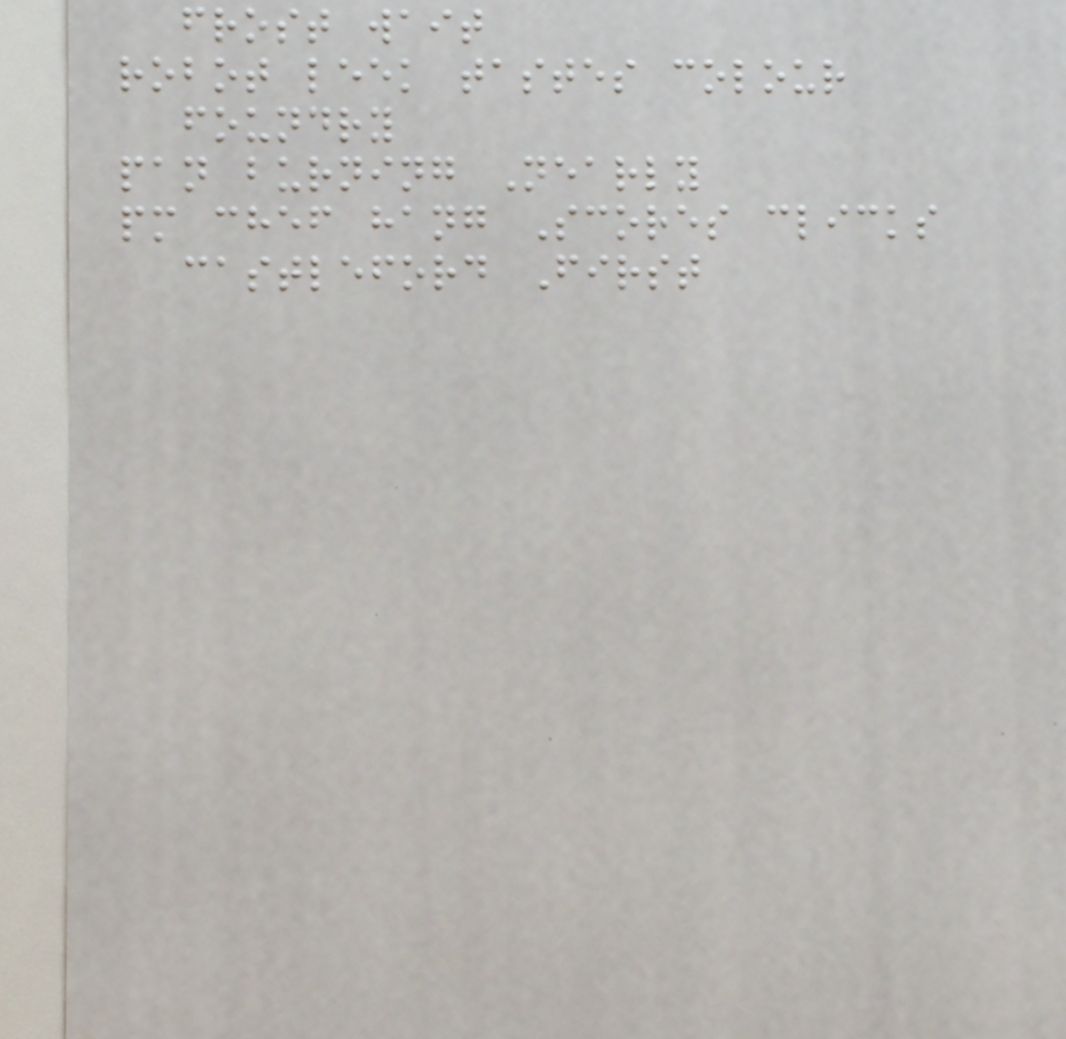frost wait
robot leek tastes colour
foundry
pan burning Nearly
pm chef hang Scores clicks
castleford First
